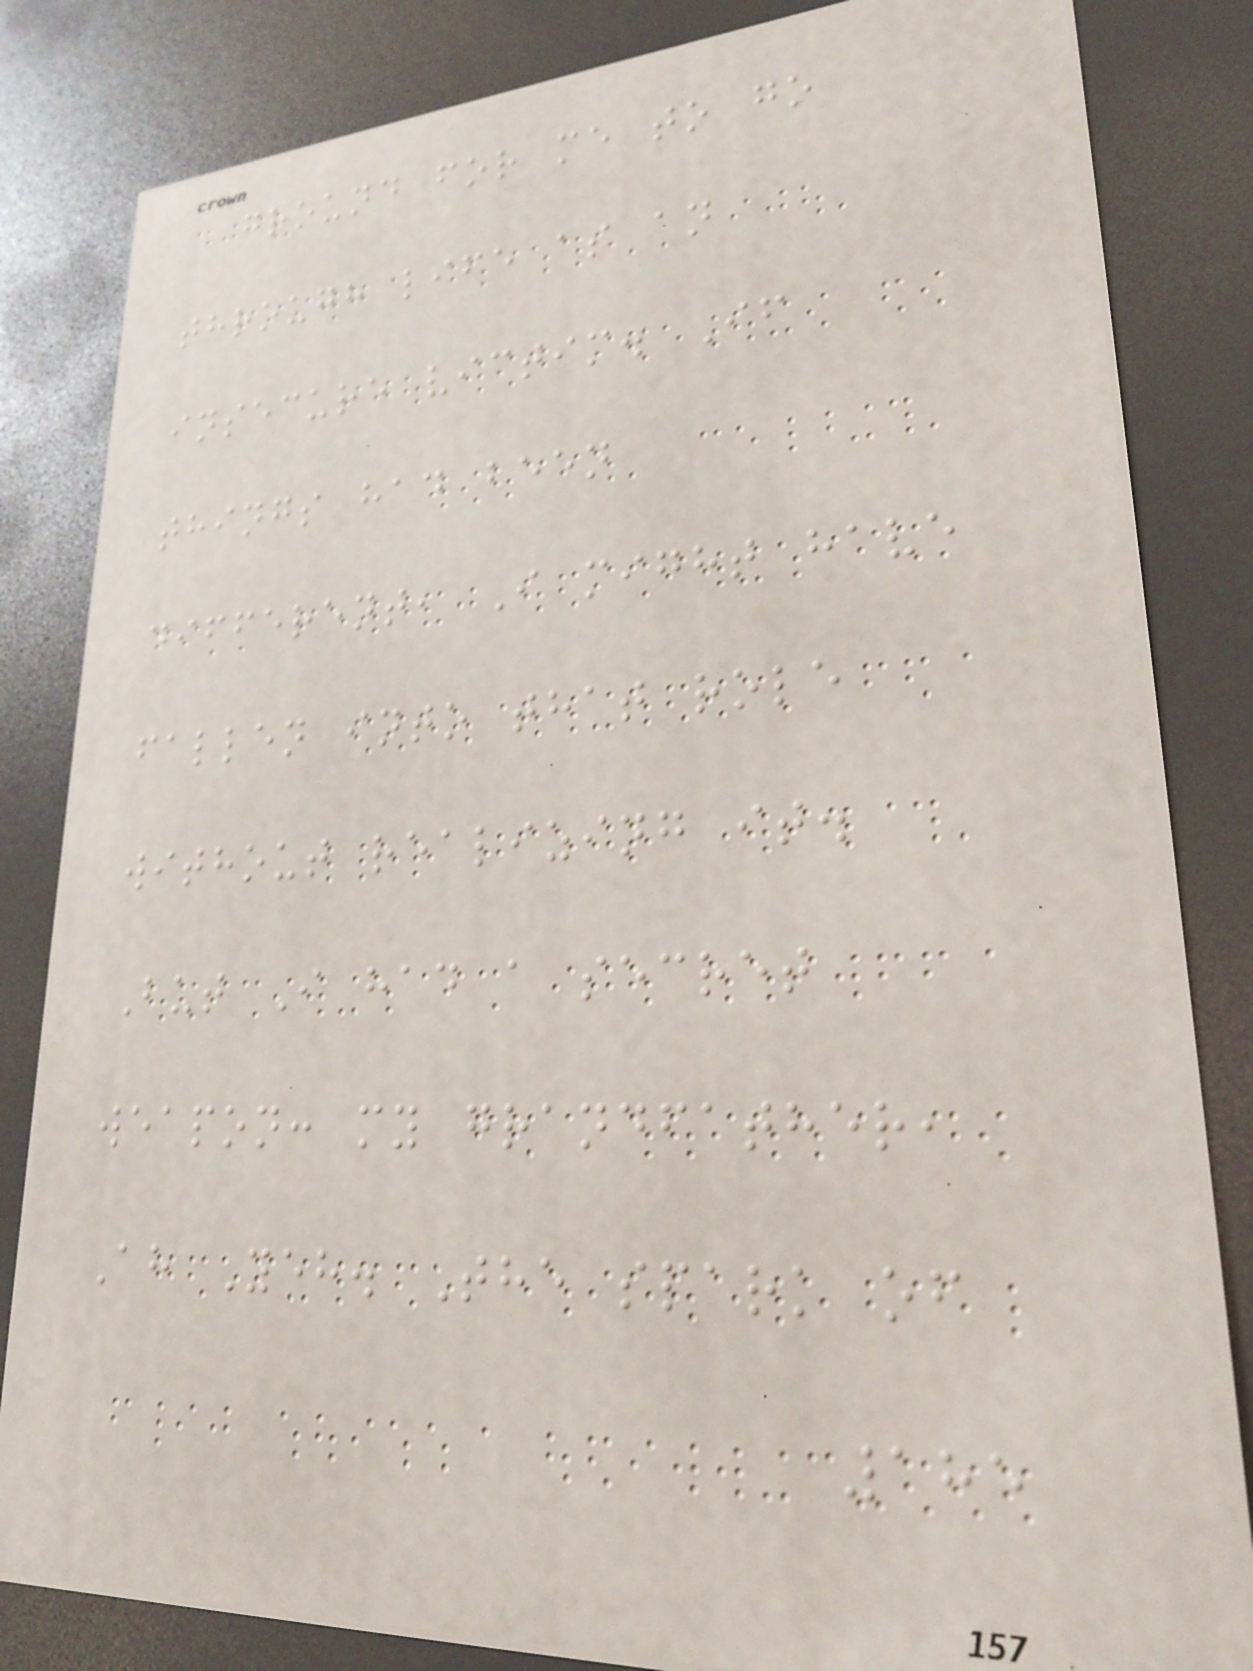ground for me to go
through life as an
insecure victim. If
things had been
different, I might have
fallen into that role
without realizing it.
But I had a secret
weapon: my grandfather,
Ah Yeh. The spark of
185
